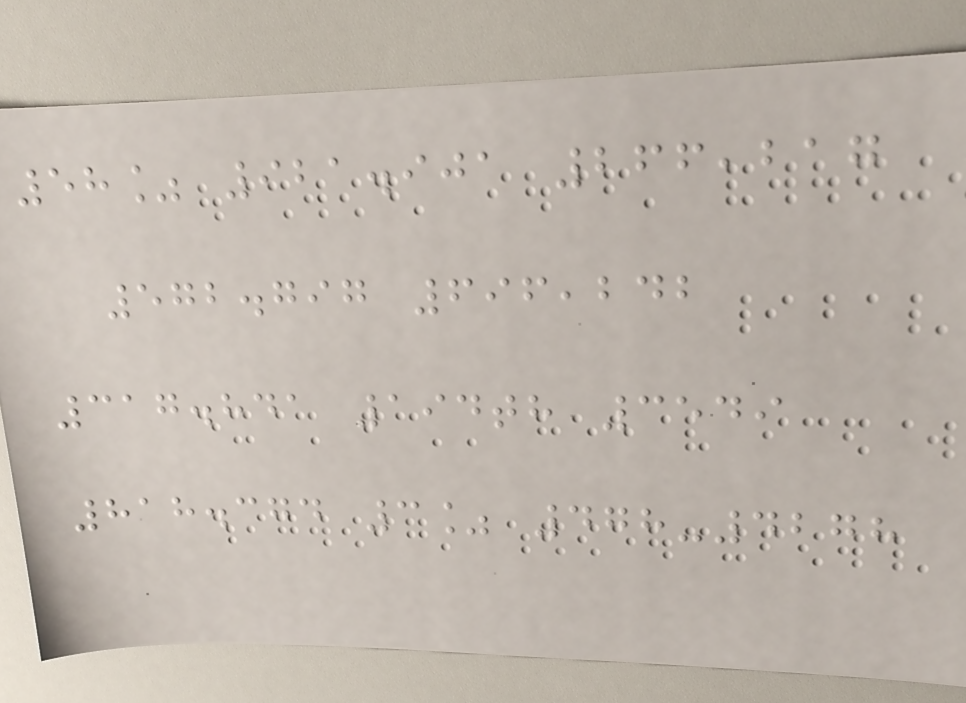58% 921.901 266,217
572.797 696,242
317.841 194th 3549
818.374 3% 478-4278
